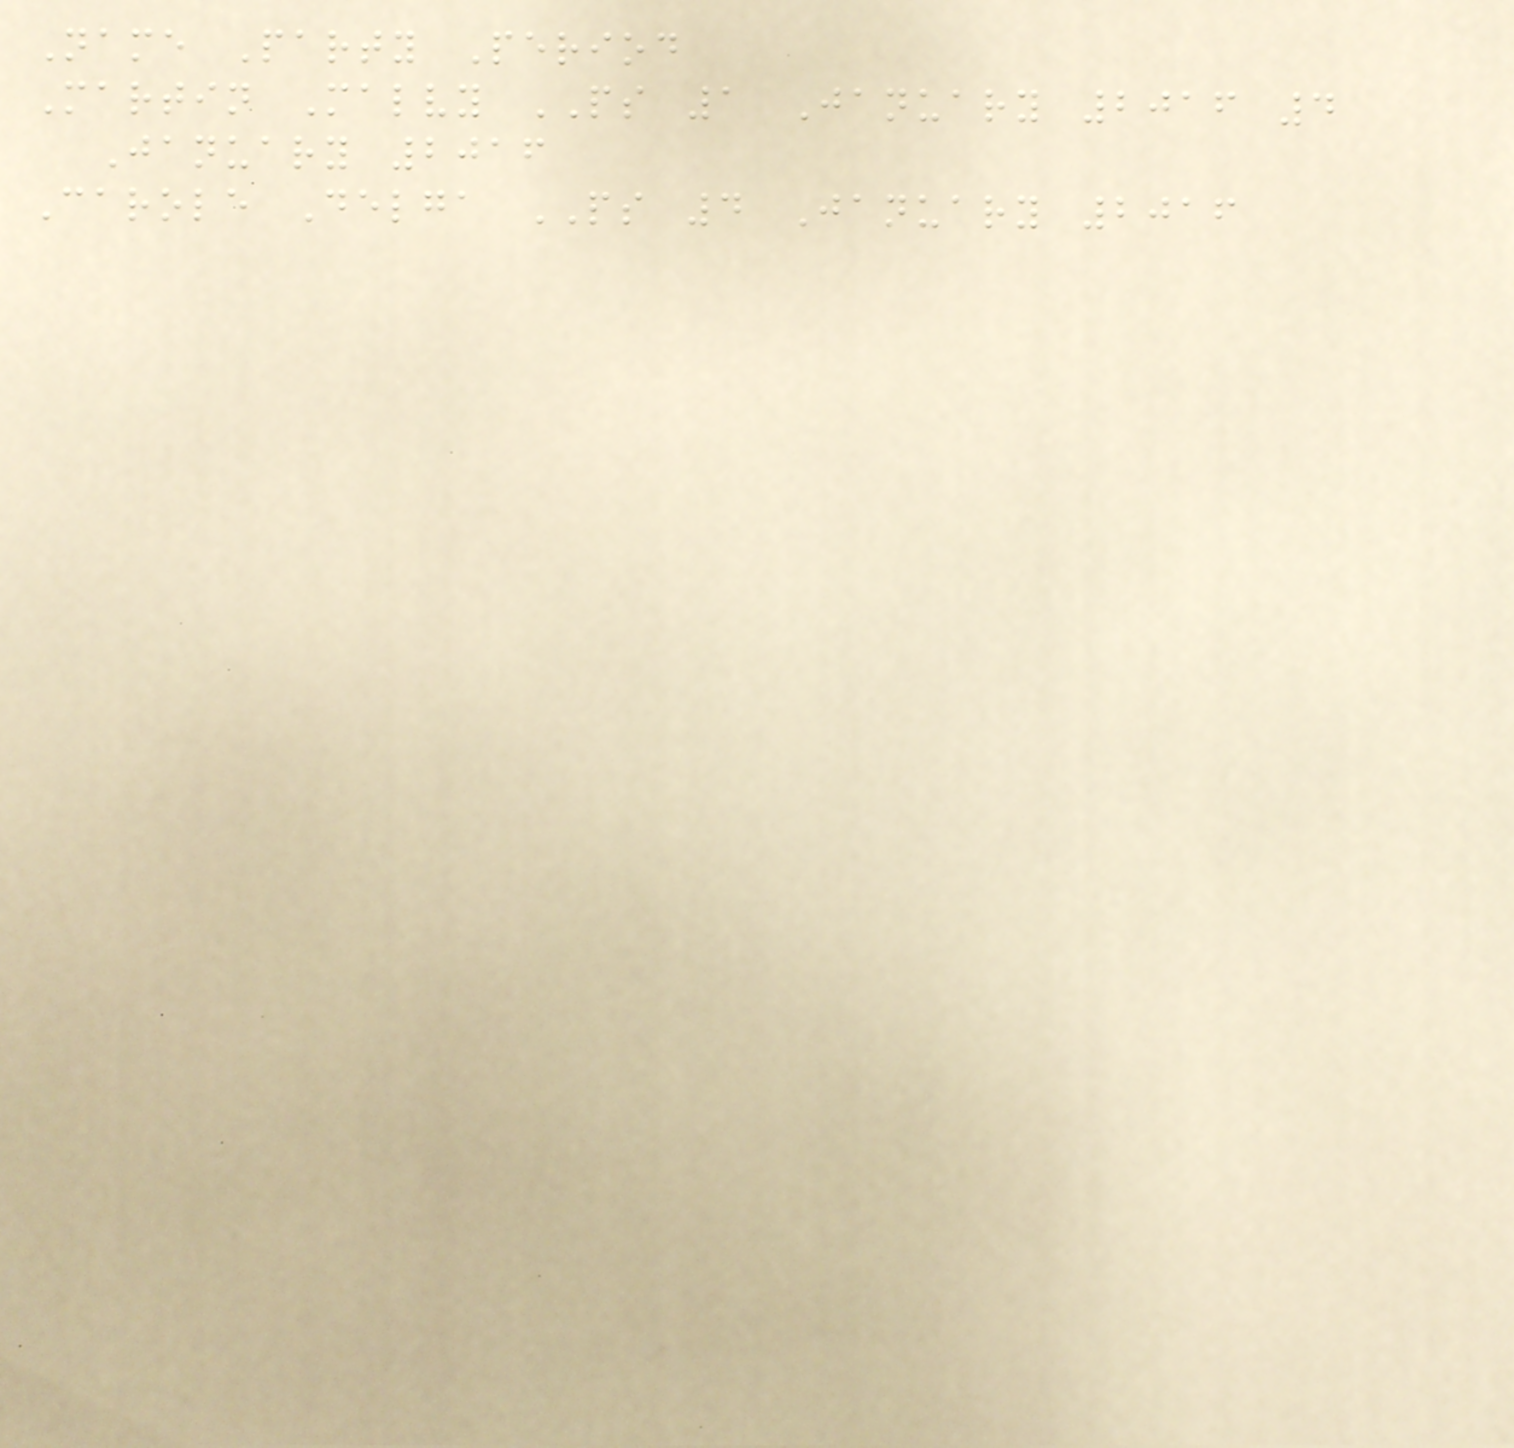Name Party Period
Martin Malvy PS 1 January 2016 4
January 2016
Carole Delga PS 4 January 2016
